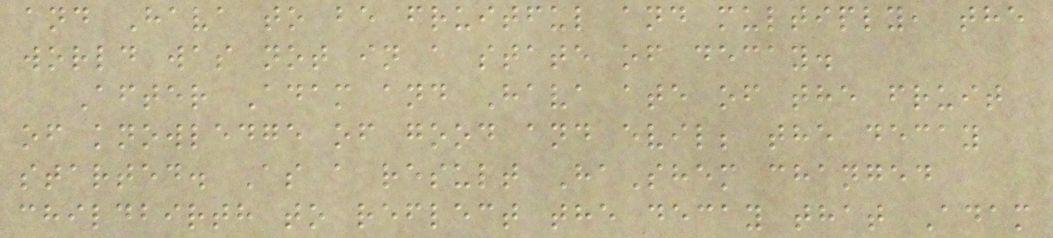and Hava to be fruitful and multiply, the
world was not in a state of decay.
After Adam and Hava ate of the fruit
of knowledge of good and evil; the decay
started. As a result HaShem changed
childbirth to reflect the decay that Adam
